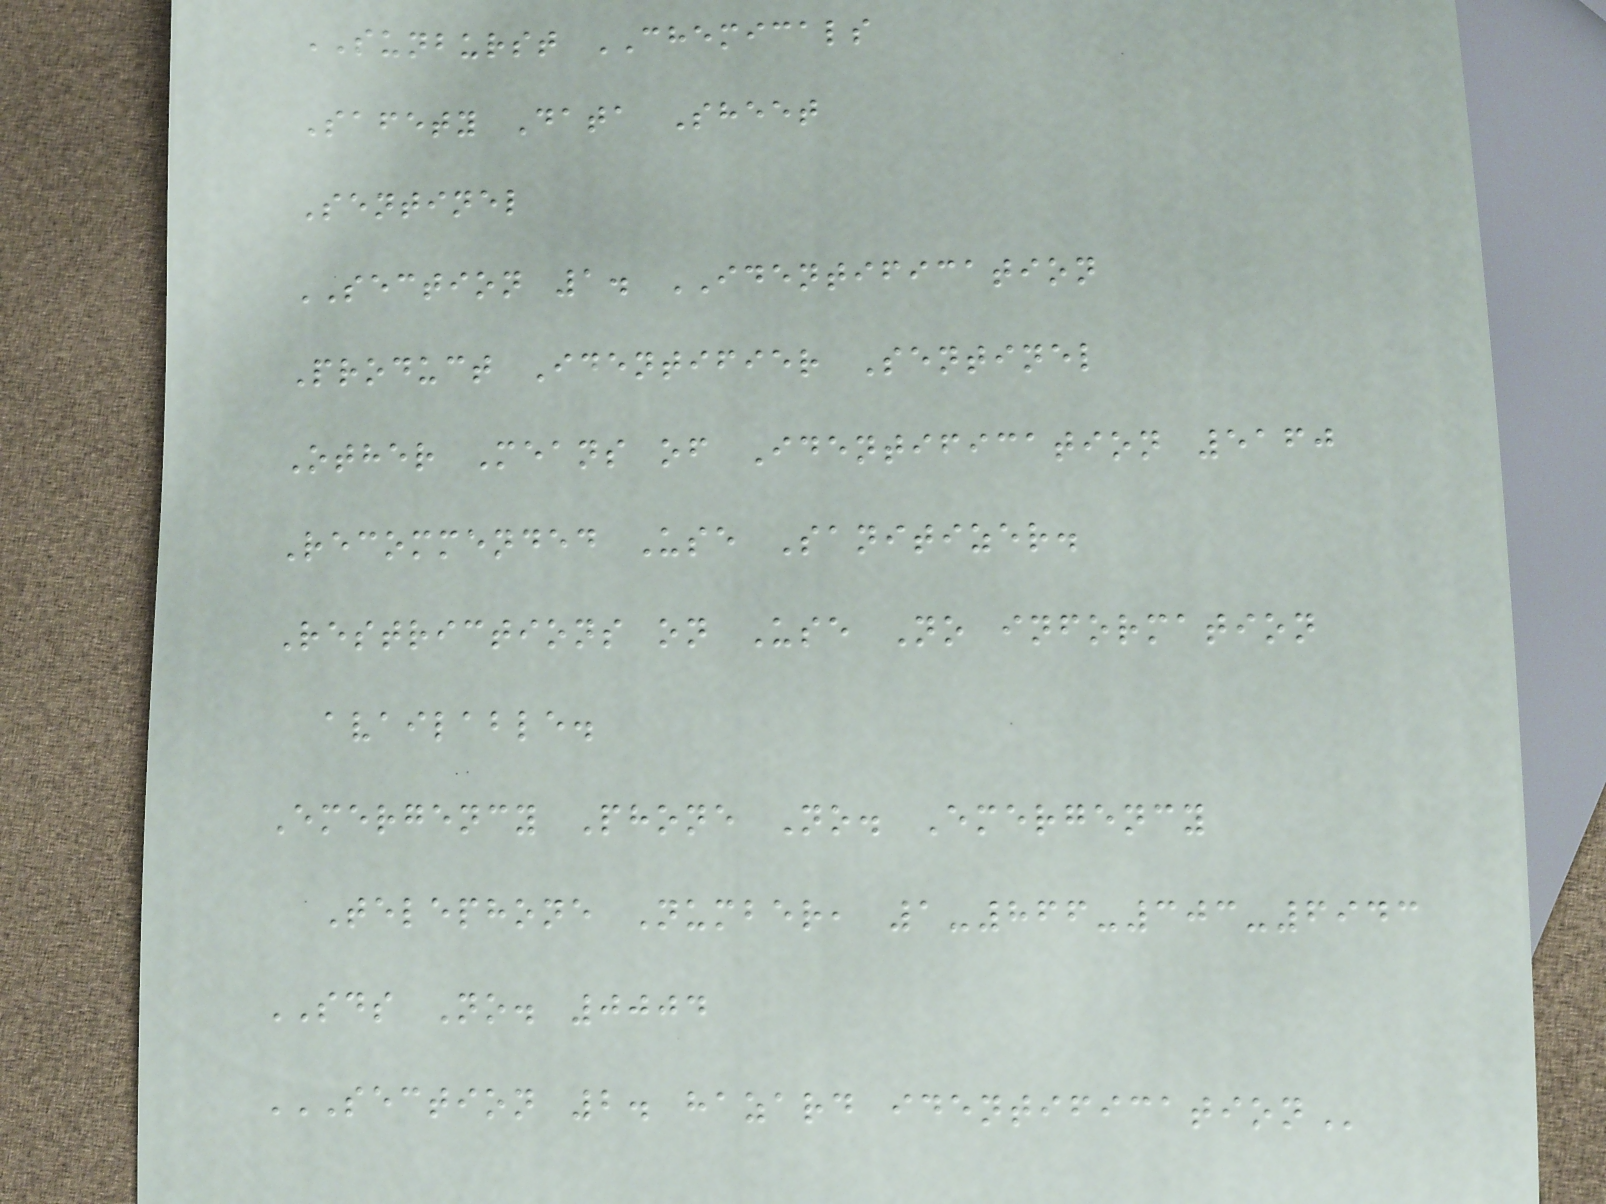SUNBURST CHEMICALS
Safety Data Sheet
Sentinel
SECTION 1. IDENTIFICATION
Product Identifier Sentinel
Other Means of Identification 5160
Recommended Use Sanitizer.
Restrictions on Use No information
available.
Emergency Phone No. Emergency
Telephone Number, 1-866-303-6943
SDS No. 0004
SECTION 2. HAZARD IDENTIFICATION
